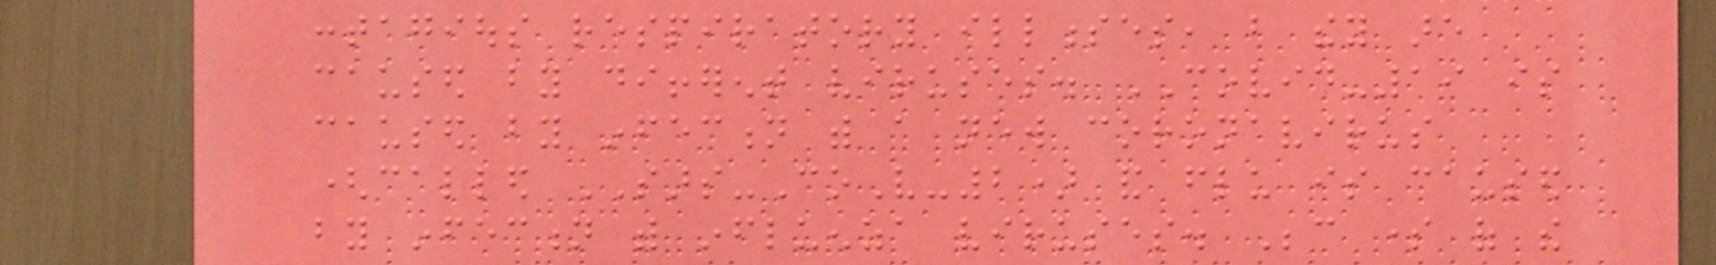contagious respiratory illnesses, but they are
caused by different viruses. COVID-19 is
caused by infection with a new coronavirus
(called SARS-CoV-2) and flu is caused
by infection with influenza viruses. Because some of the
